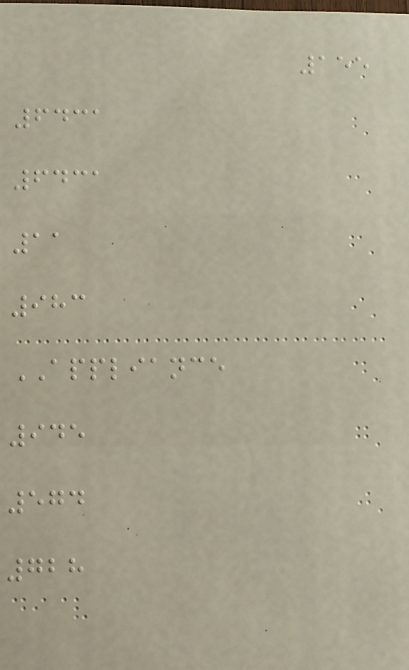155
6431
6431
11
983
APPLIANCE
945
574
728
